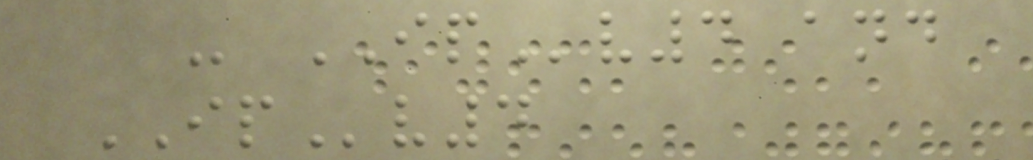- IPv4 and
IPv4
